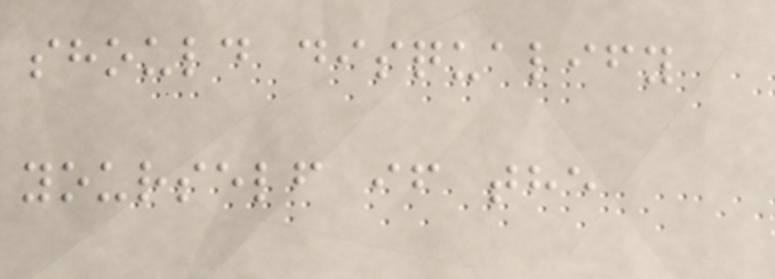should disqualify
yourself if the
